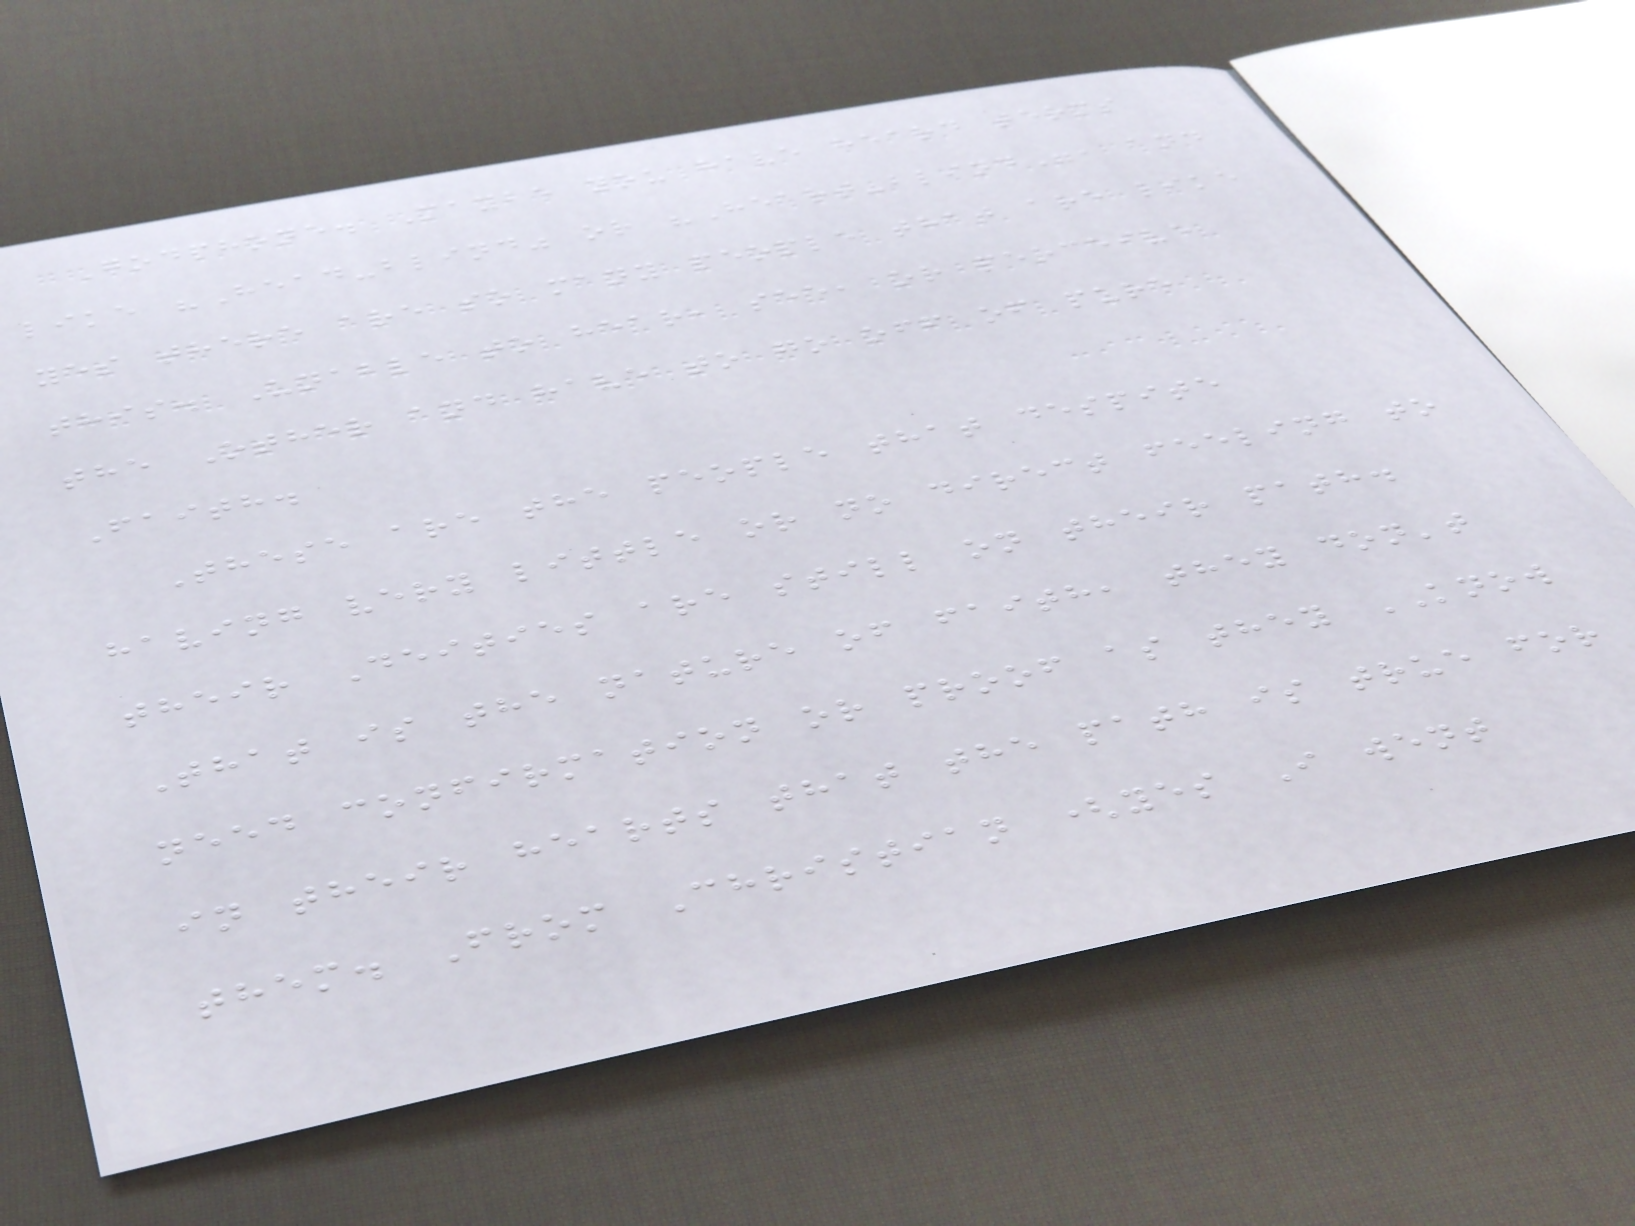Godphone. Maybe you have heard terms
like "Head-blind" or "Heart-blind", and
yes there are so many people that are like
this. Unable to hear, see, or perceive
the Other and have to go off of pure
Faith.
These are the people that despite
having very little or no direct feeling to
their Deities are still on their path.
That is the nature of faith, they don't
need confirmation or proof as they KNOW
in their hearts that the path is true for
them. From Christian (yes I went
